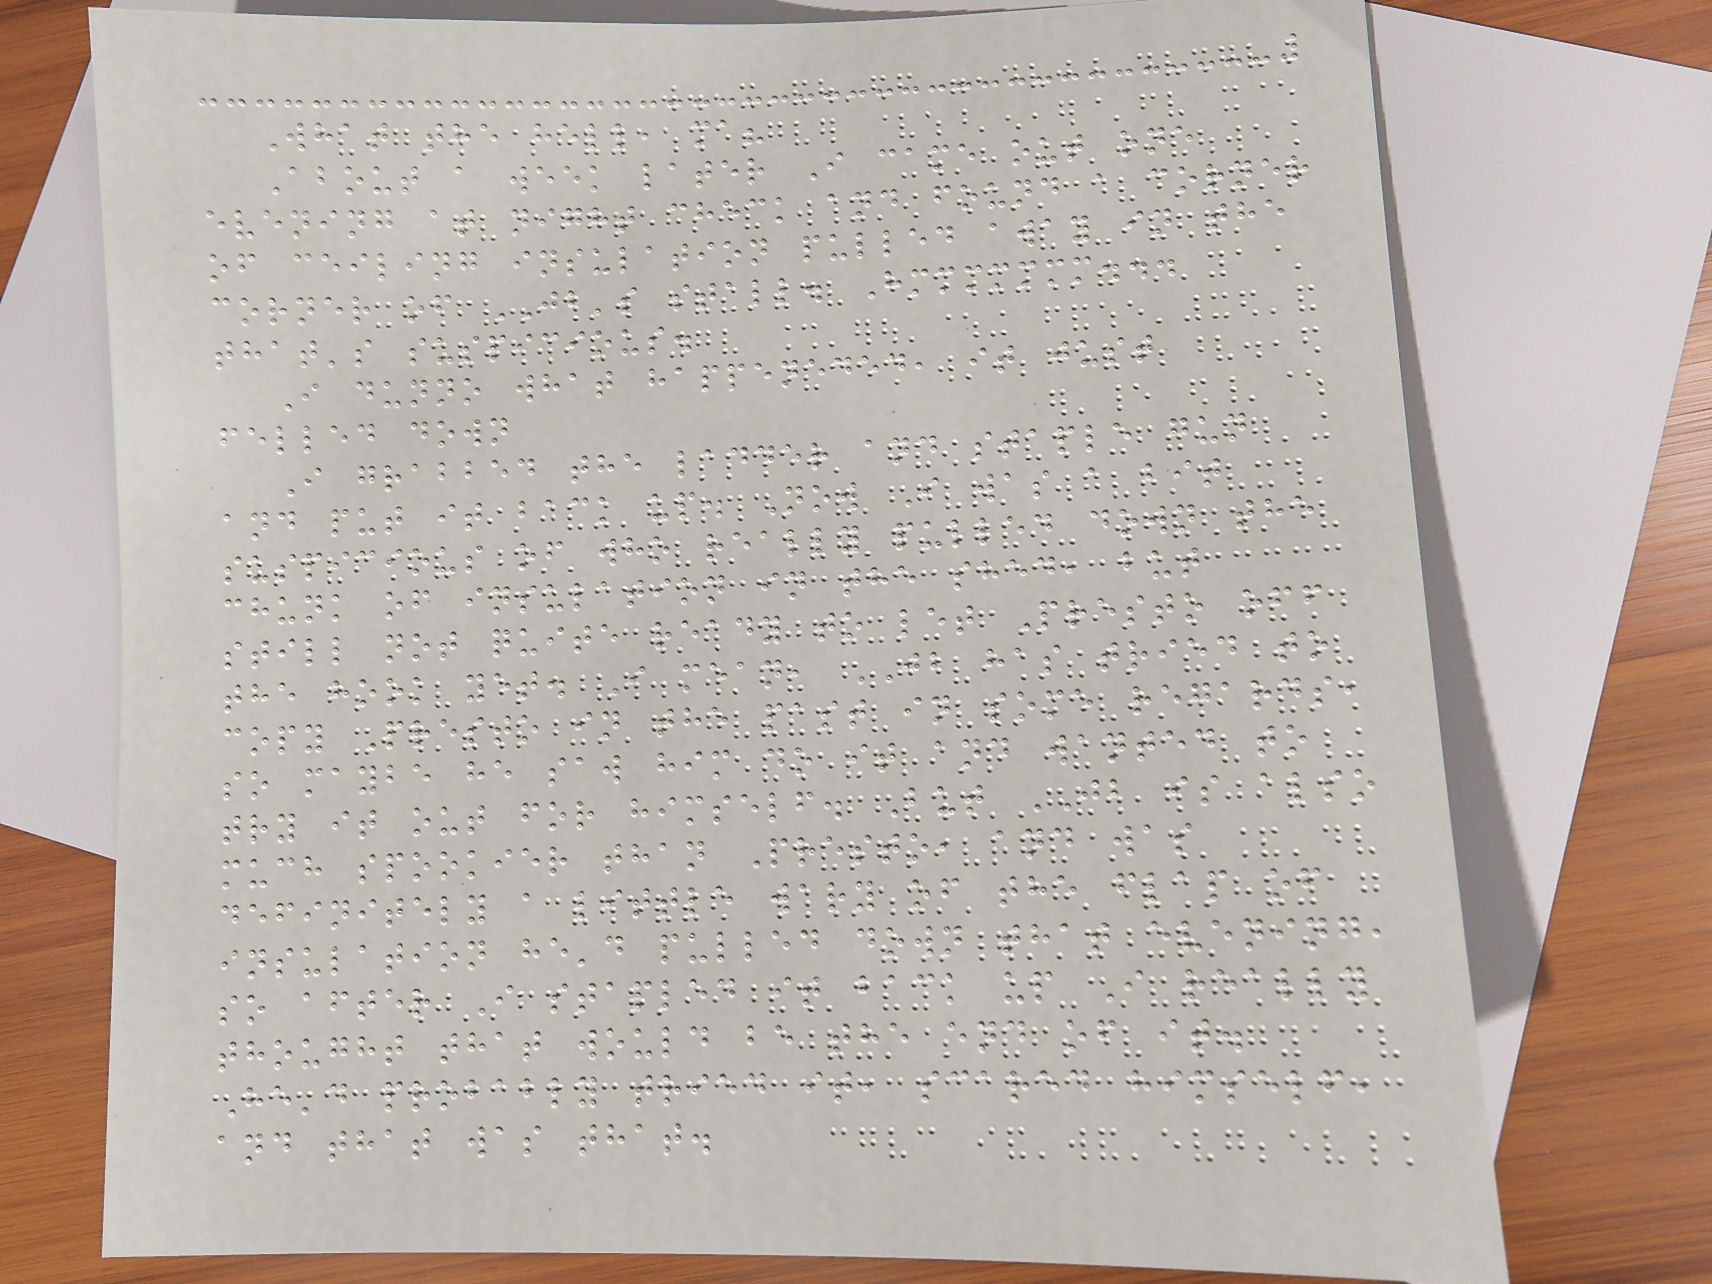What the hell, ma?
About a week later I came out one
evening at night check and found a corner
of ceiling insulation pulled away in the
corner of JB's stall. Hmmmmmmm...
that's suspicious.
I dunno what happeneded, it just
felled down
I grabbed the ladder and staple gun
and put it back up. Now I was a bit
suspicious of who really pulled down the
chunk of insulation in the shed, but
still not quite ready to let Presto off
the hook yet. I mean, JB has tried to
copy Presto in the past in some regards,
so maybe he saw him do it and wanted to
try it out for himself. But JB is also
much spookier than Presto, and was
definitely a little wary of the flap of
insulation he'd pulled down that evening,
so after I stapled it back up I really
thought that would be the end of it.
He'd probably tried it, scared himself,
and that was that.
